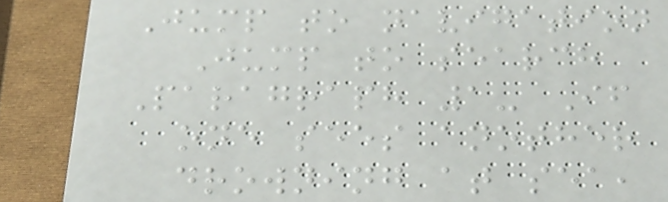Jump to navigation
Jump to search
Paragraph 1- If
one sees another
drowning at sea,
